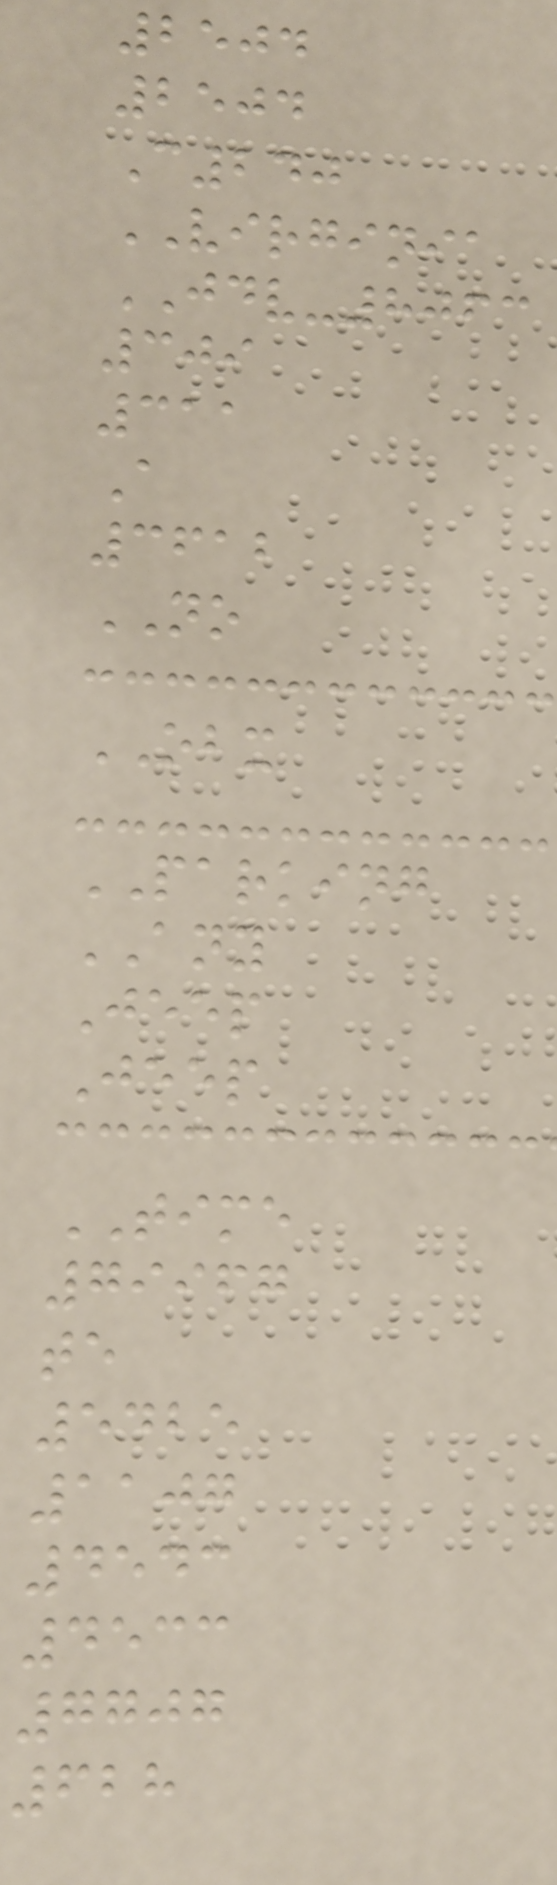2504
2504
C240
VIRGINIA
JDV-8063
309
311
A
3612
NO
OBX
PARKING
ANY
Jeep
Jeep
TIME
79967
te
5425
1107
4543
4533
7707
628
